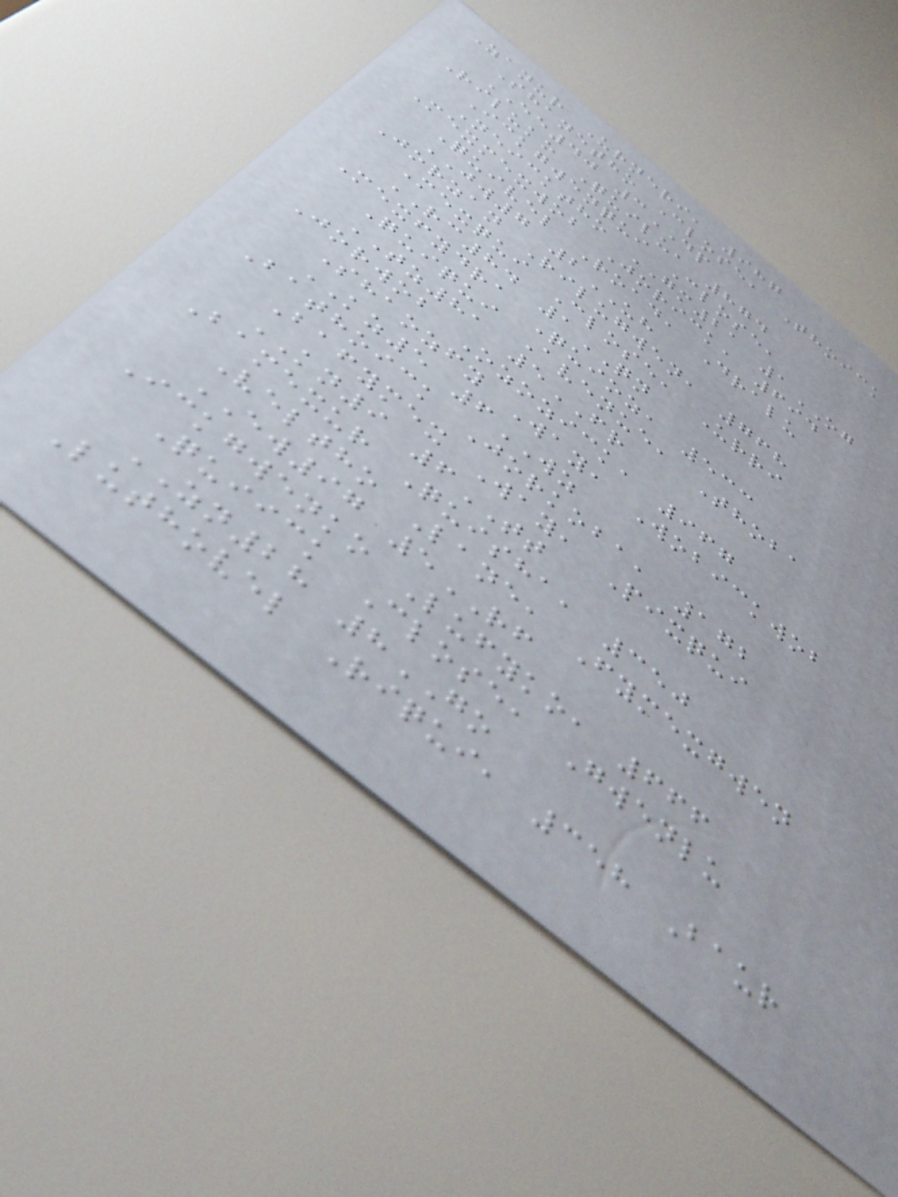Zanur Urneri, 987
Shanetho Close, Thoick
EE40 3DP
Riluko Quilu, 874
Ickgwenqui Close,
Neicktho GM21 1OG
Mexmexwob Jorick, 694
Quivel Road, Dralu
JW7 2UH
Jorzan Rilugwen, 768
Mexqui Close, Urri
RC84 1QN
Mexfydra Quioz, 533
Quiqui Avenue, Thoba
TZ81 5FR
Jorwob Ozozick, 967
Shaozfy Way, Wobickwob
KZ5 6WZ
Bathoick Jorkoba, 172
Bafymex Way, Pixqui
KN9 6TT
Bamexur Quisha, 350
Veltho Lane, Fymexgwen
EW97 5RF
Ickgwenko Lufyko, 666
Quiick Close, Gwenlu
ZN28 8GO
Luthovel Riqui, 358 Baur
